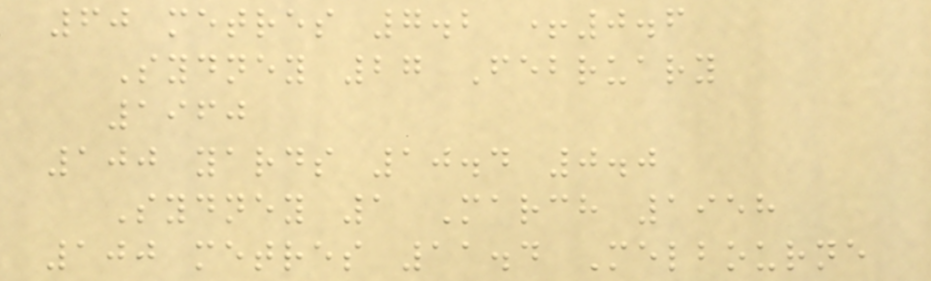60 metres 7.2 +0.6
Sydney 27 February
1960
100 yards 10.4 0.0
Sydney 1 March 1958
100 metres 11.4 Melbourne
